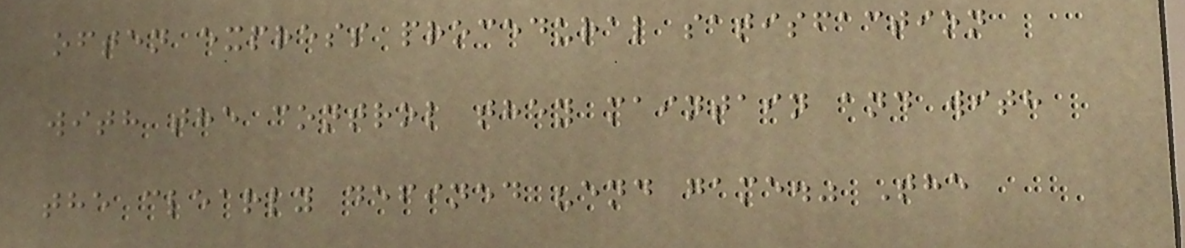often express procedural satisfaction
with the control they maintain and with
the clearly defined "end game." The
